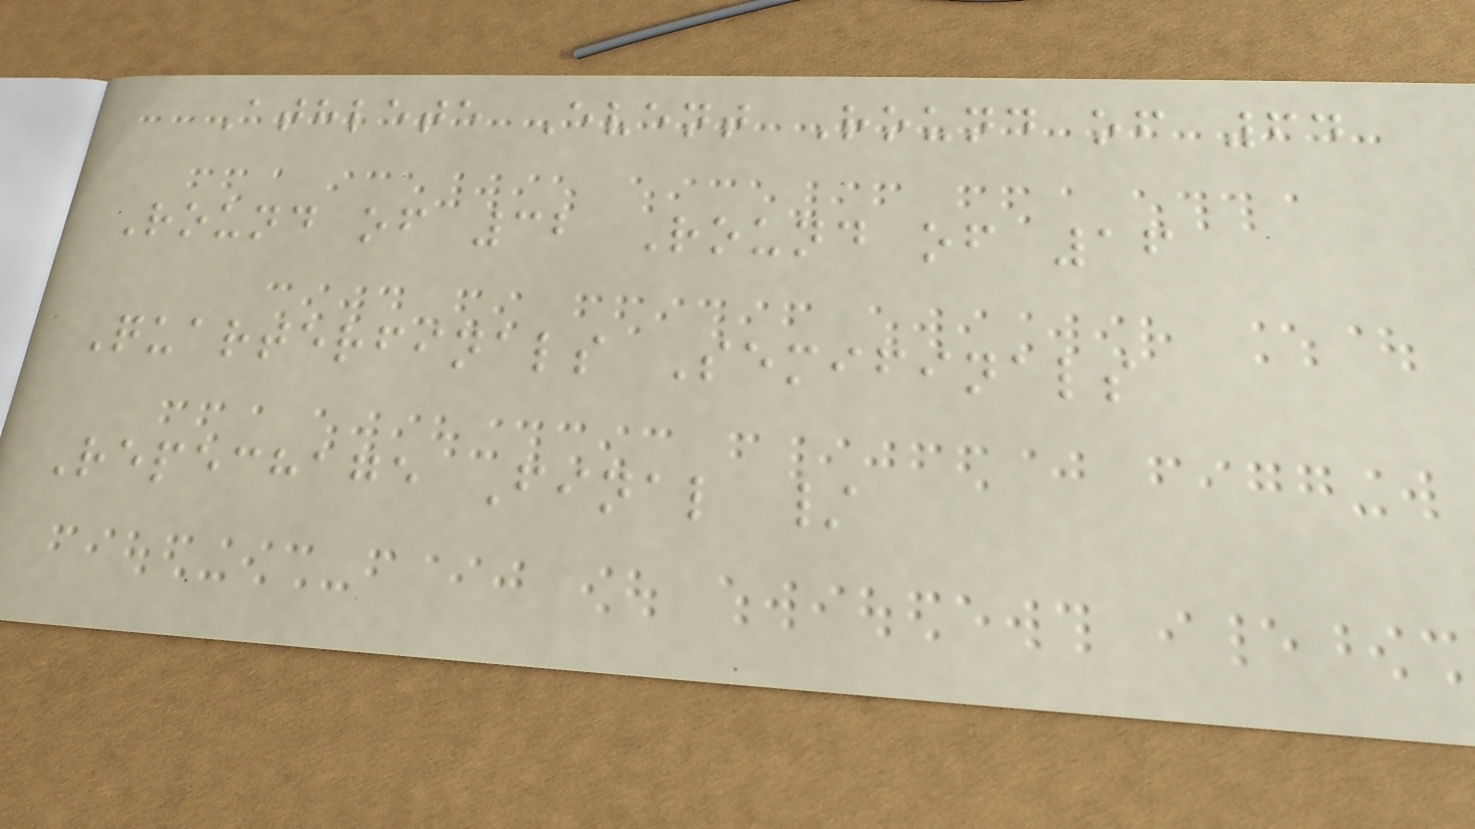Athlete Event Round of 64
Round of 32 Round of 16
Quarterfinals Semifinals
Repechage Final /
